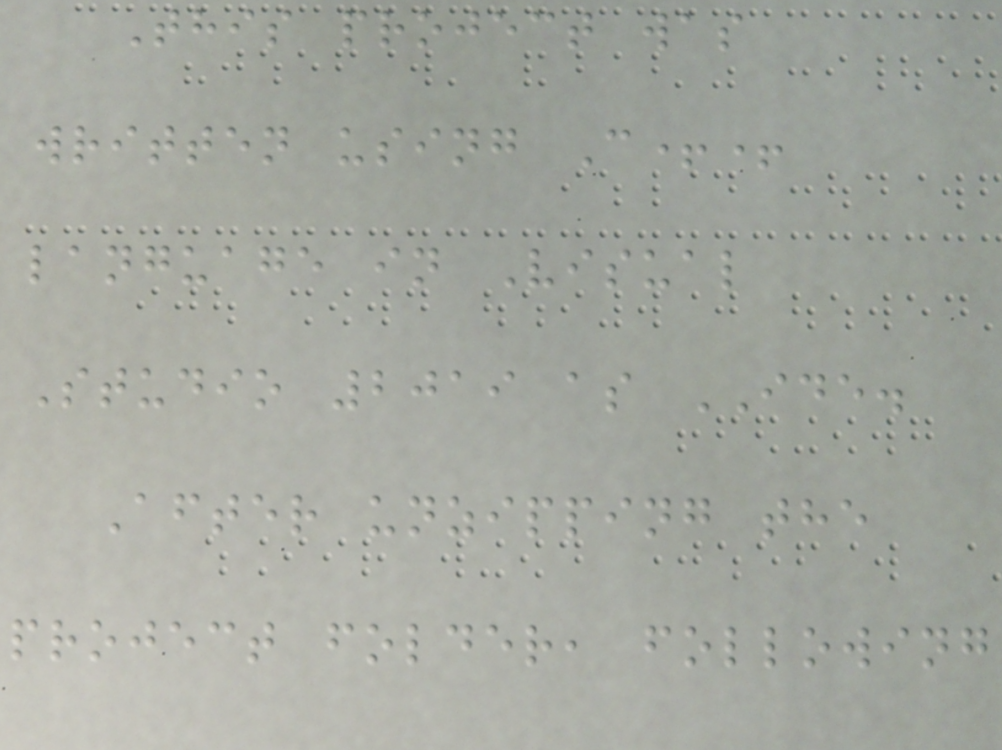This project was
written using C++
language in Visual
Studio 2019 as IDE.
After unzipping the
project folder, following
